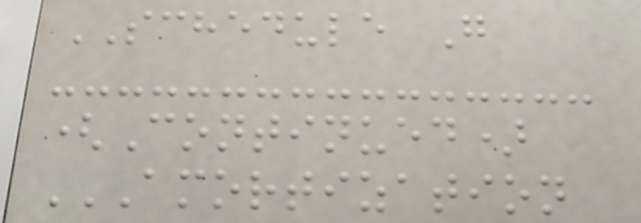SCHEDULE G
(Continued)
AMORTIZATION
